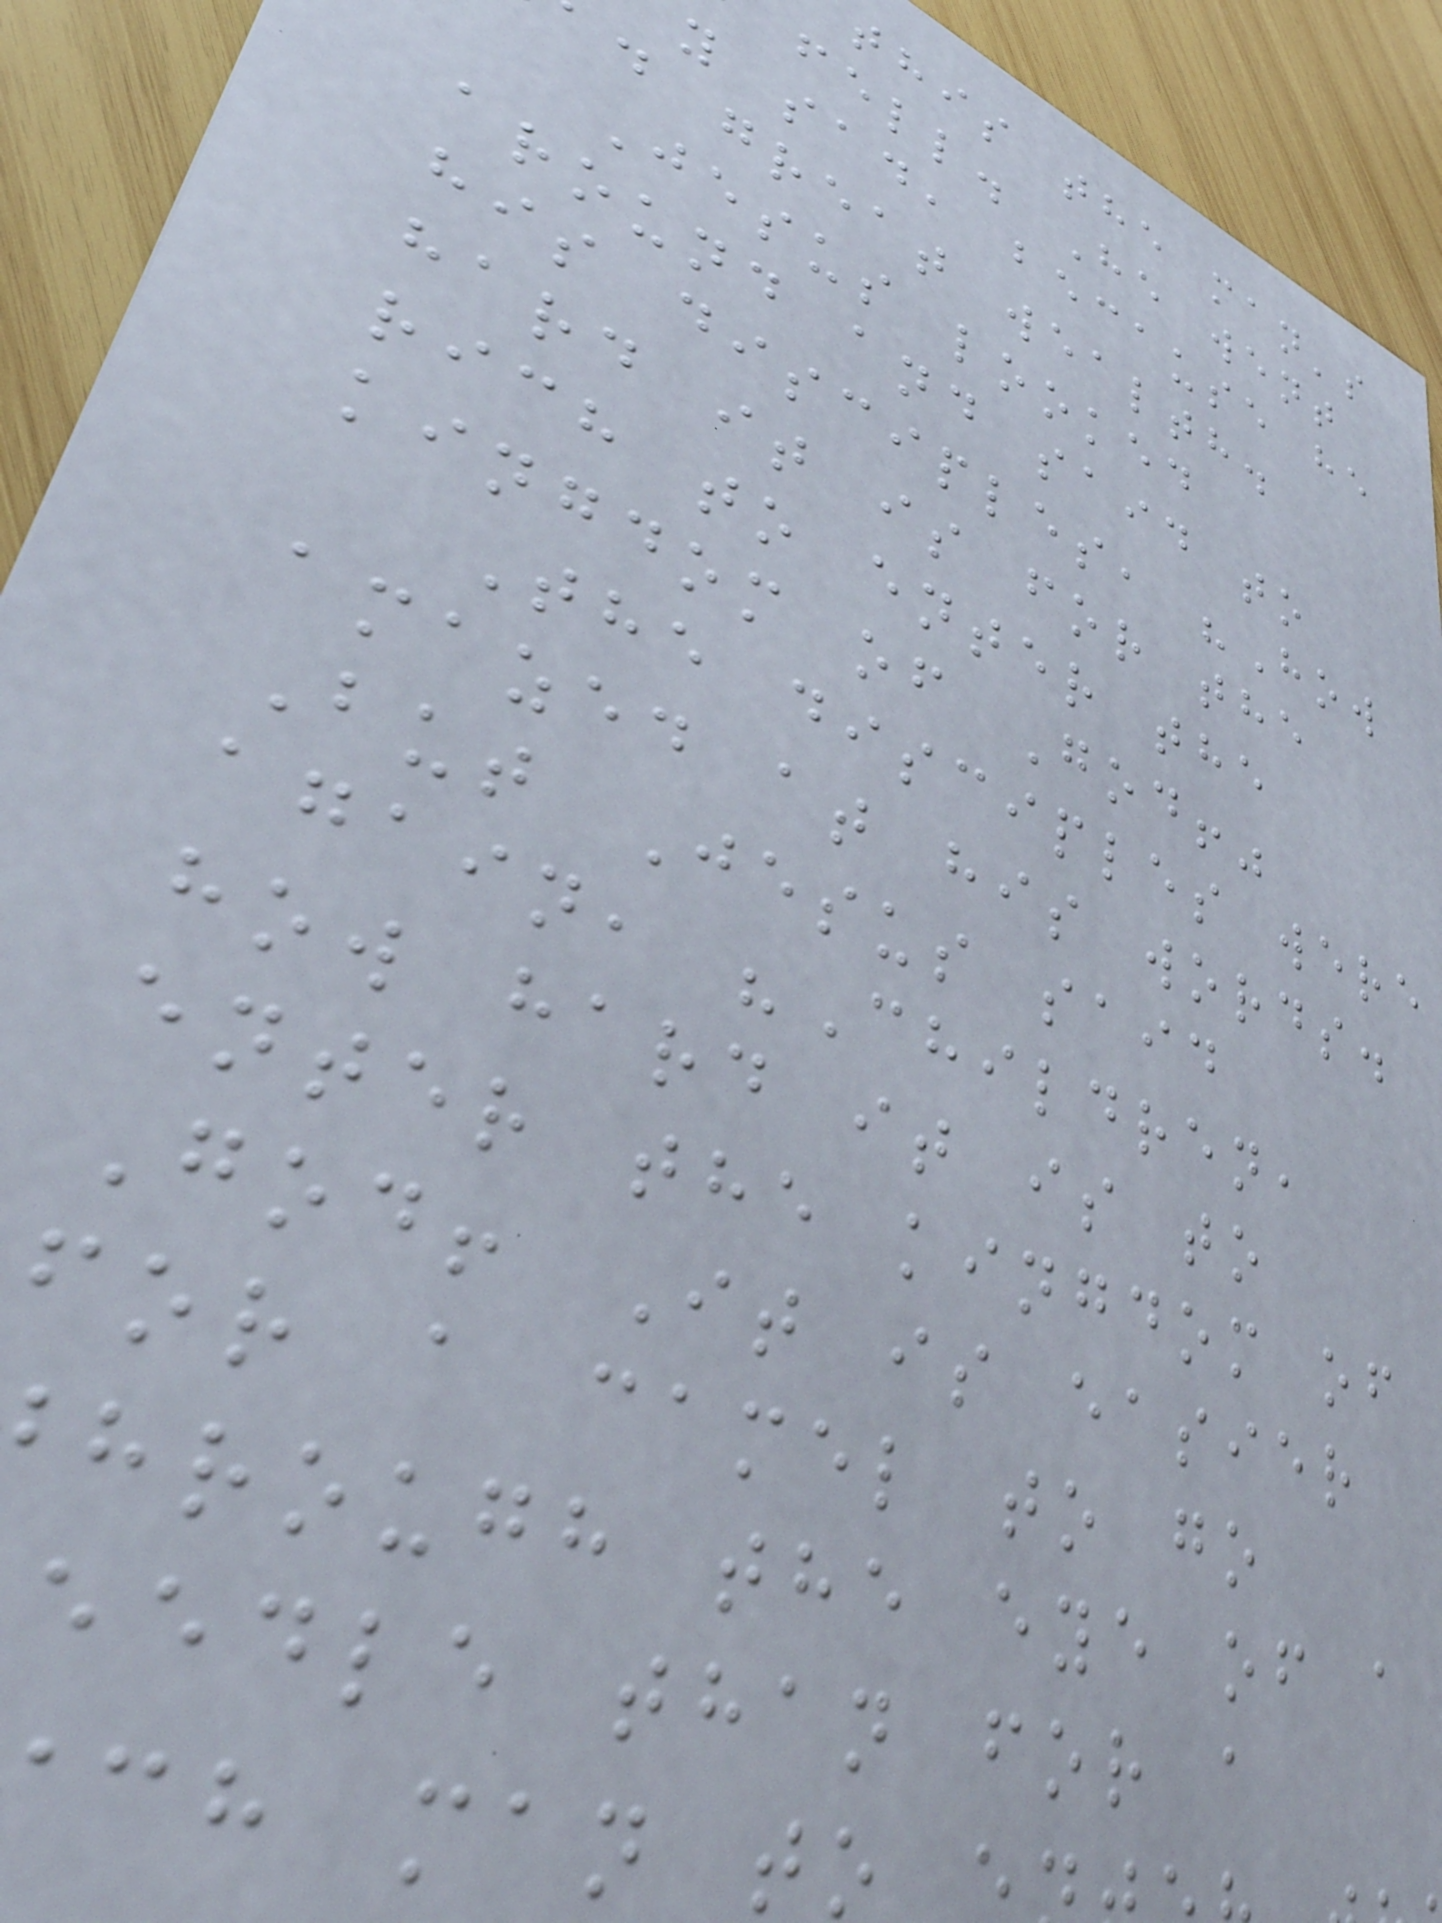this the man's
fell. He went
y sad, because he
d great wealth.
Jesus looked
around and said to
his disciples, "How
hard it is for the
rich to enter the
kingdom of God!"
The disciples were
amazed at his words.
But Jesus said
again, "Children,
how hard it is to
enter the kingdom of
God! It is easier
for a camel to go
hrough the eye of a
eedle than for a
ch man to
